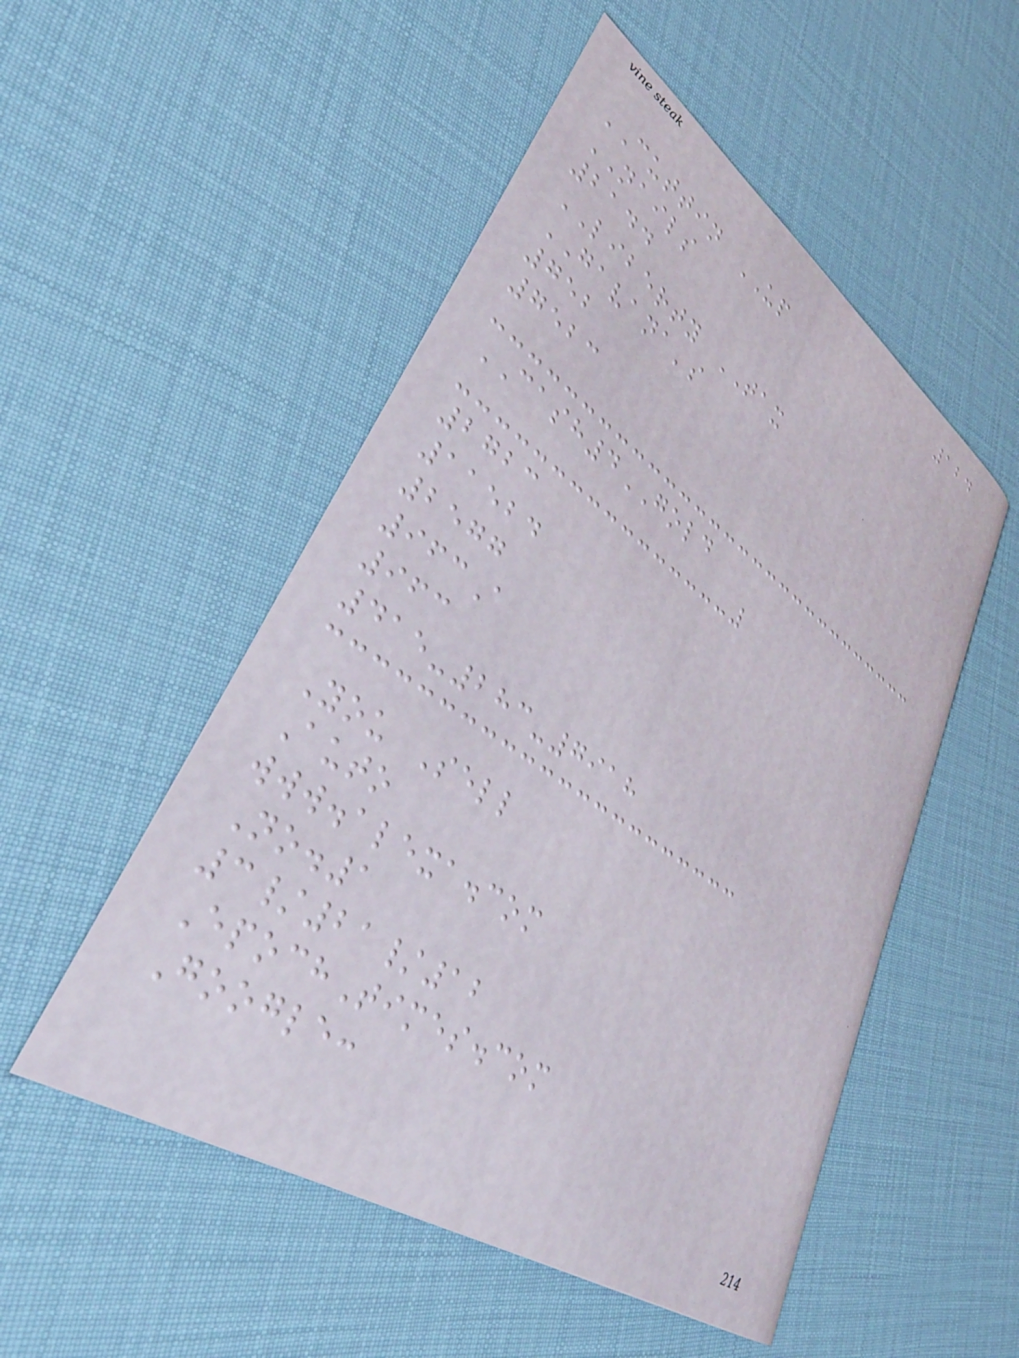124
CUTTIN UP
NAILS
2144
LIBERTY TAX
GAVANA's
752
7523
CASH4GOLD
2723
11524
2577
963A
963
415-283-7918
You Sell
Auto
www.alexa.com
No.1
3/21/12
EpochTimes.com
Google:
